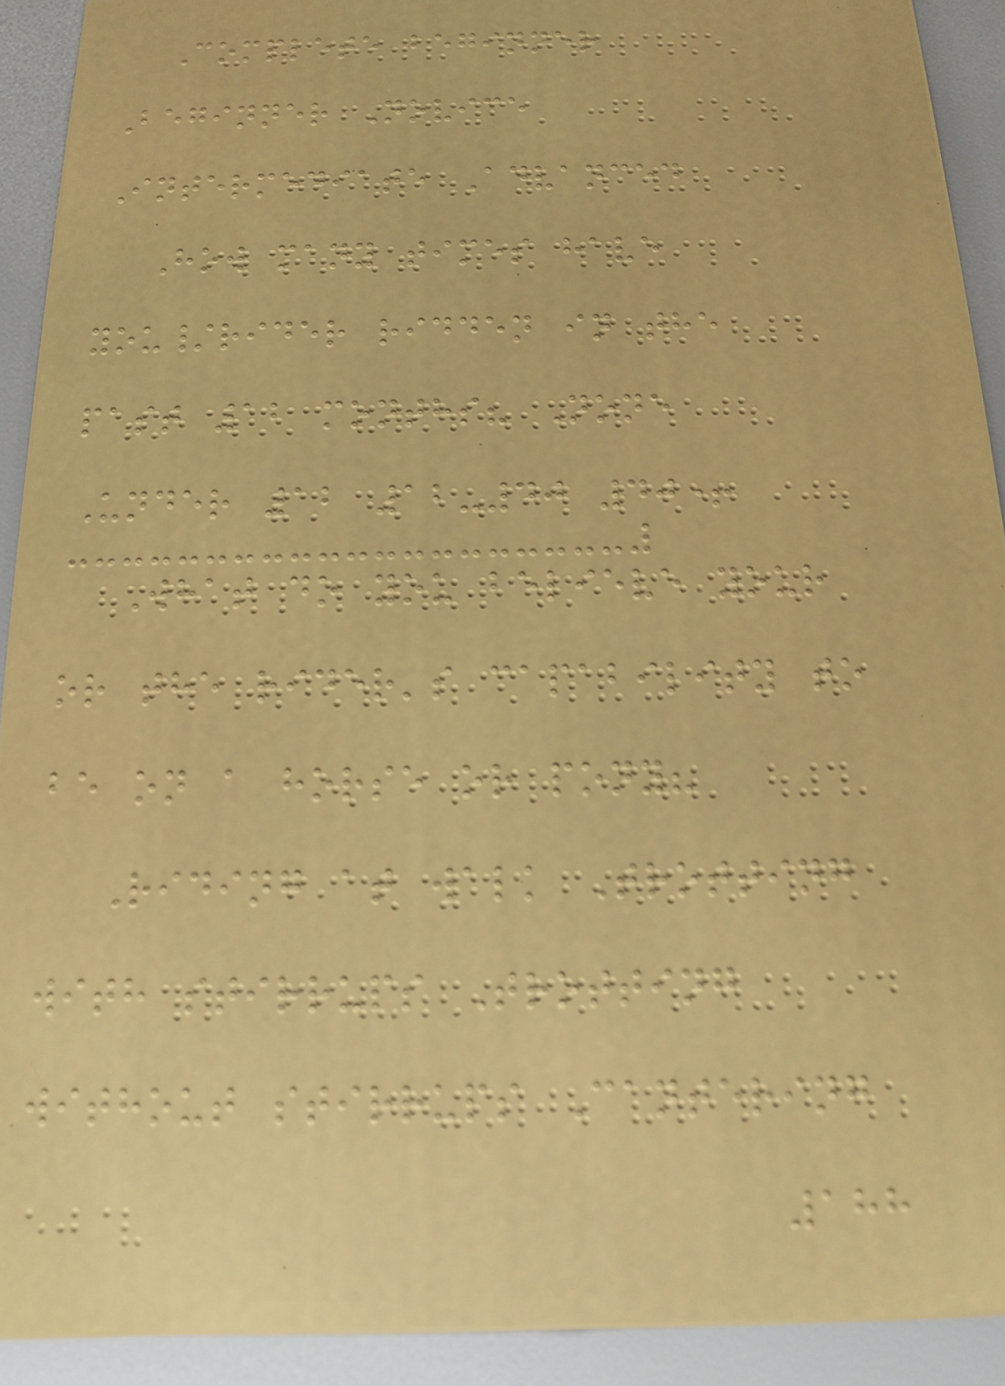Complete beginner
Beginner Novice
Intermediate Advanced
How many times have
you/rider ridden in the
past 12 months? None
Under 12 12-40 40+
What do you believe your
or the rider's capability to
be on a horse or pony?
Riding at walk Trotting
with stirrups Trotting
without stirrups Cantering
188
